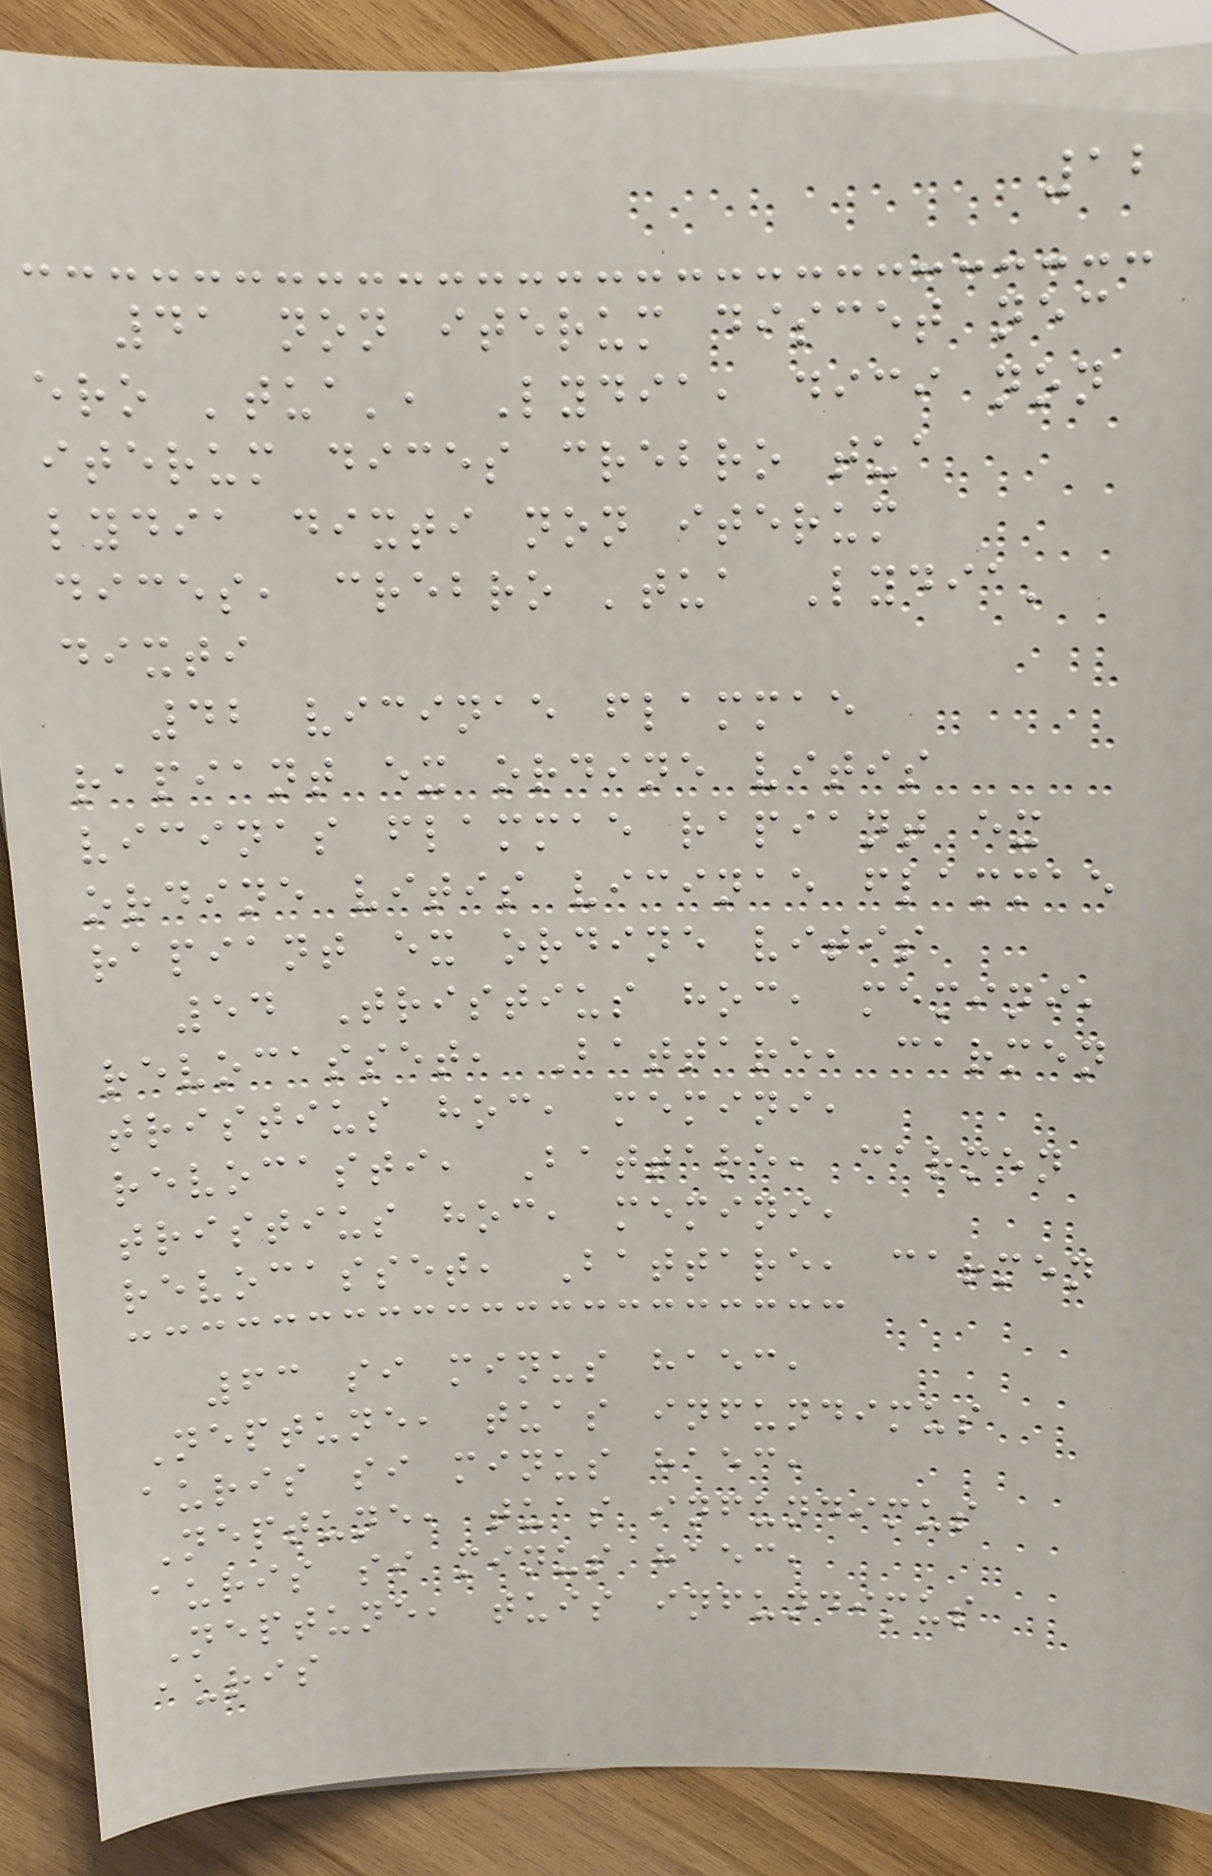12
41 non iterum discet nec
ero 'tua', Lydia, dici non
iterum dices crebro tua
lydia dixti non iterum
dices, crebro 'tua Lydia'
dixti
42 vicinae flammae
rapiant ex ordine vitis
vicinas flammae rapiant ex
ordine vitis vicinae flammae
rapiant ex ordine vitis
54 Tristius hoc, memini,
revocasset, Battare, carmen
tristius hoc, memini,
revocasti, Battare, carmen
tristius hoc, memini,
revocasset, Battare, carmen
63 si minus haec,
Neptune, tuas infundimus
auris si minus haec,
Neptune, tuas infundimus
auris si minus haec,
Neptune, tuis infundimus
auris
